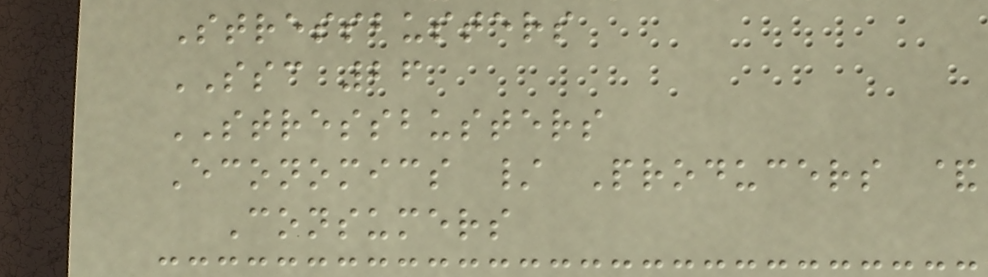Stressbusters
SSC 26
STRESSBUSTERS
Economics / Producers &
Consumers
